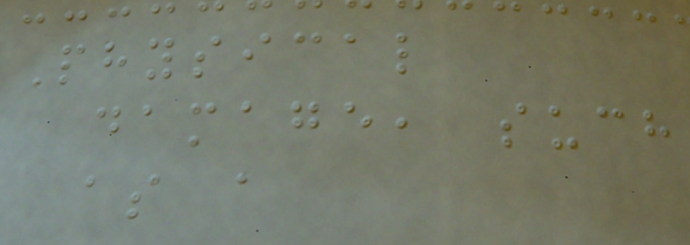Physical
damage, such
as a
